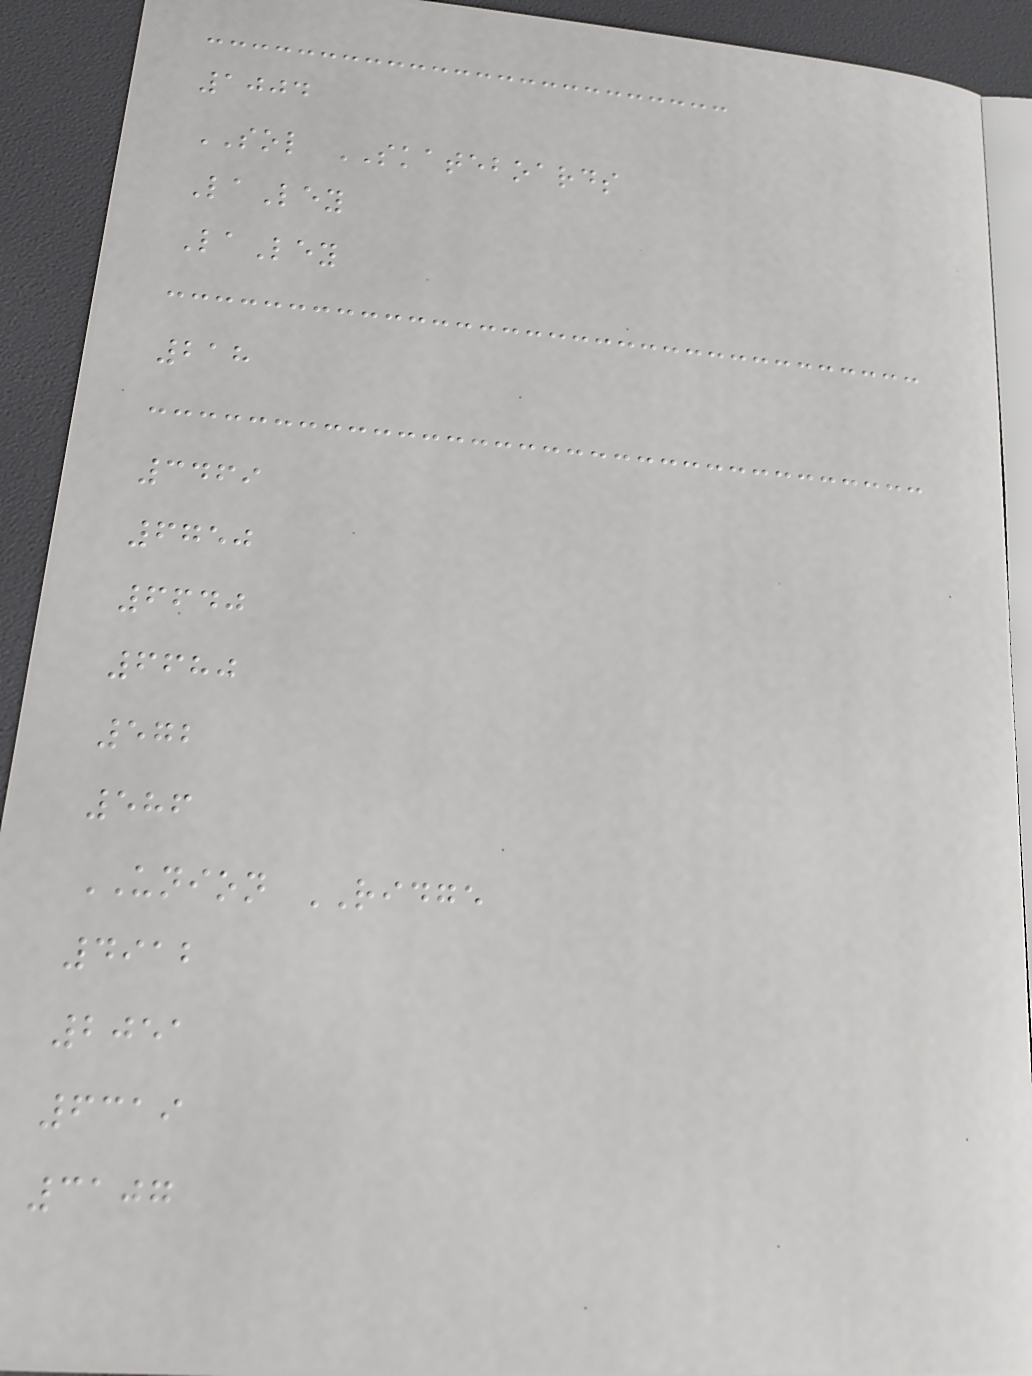1004
SOL SKATEBOARDS
LaLey
LaLey
218
3469
6750
6640
6680
572
586
UNION RIDGE
4912
2051
6319
3107
